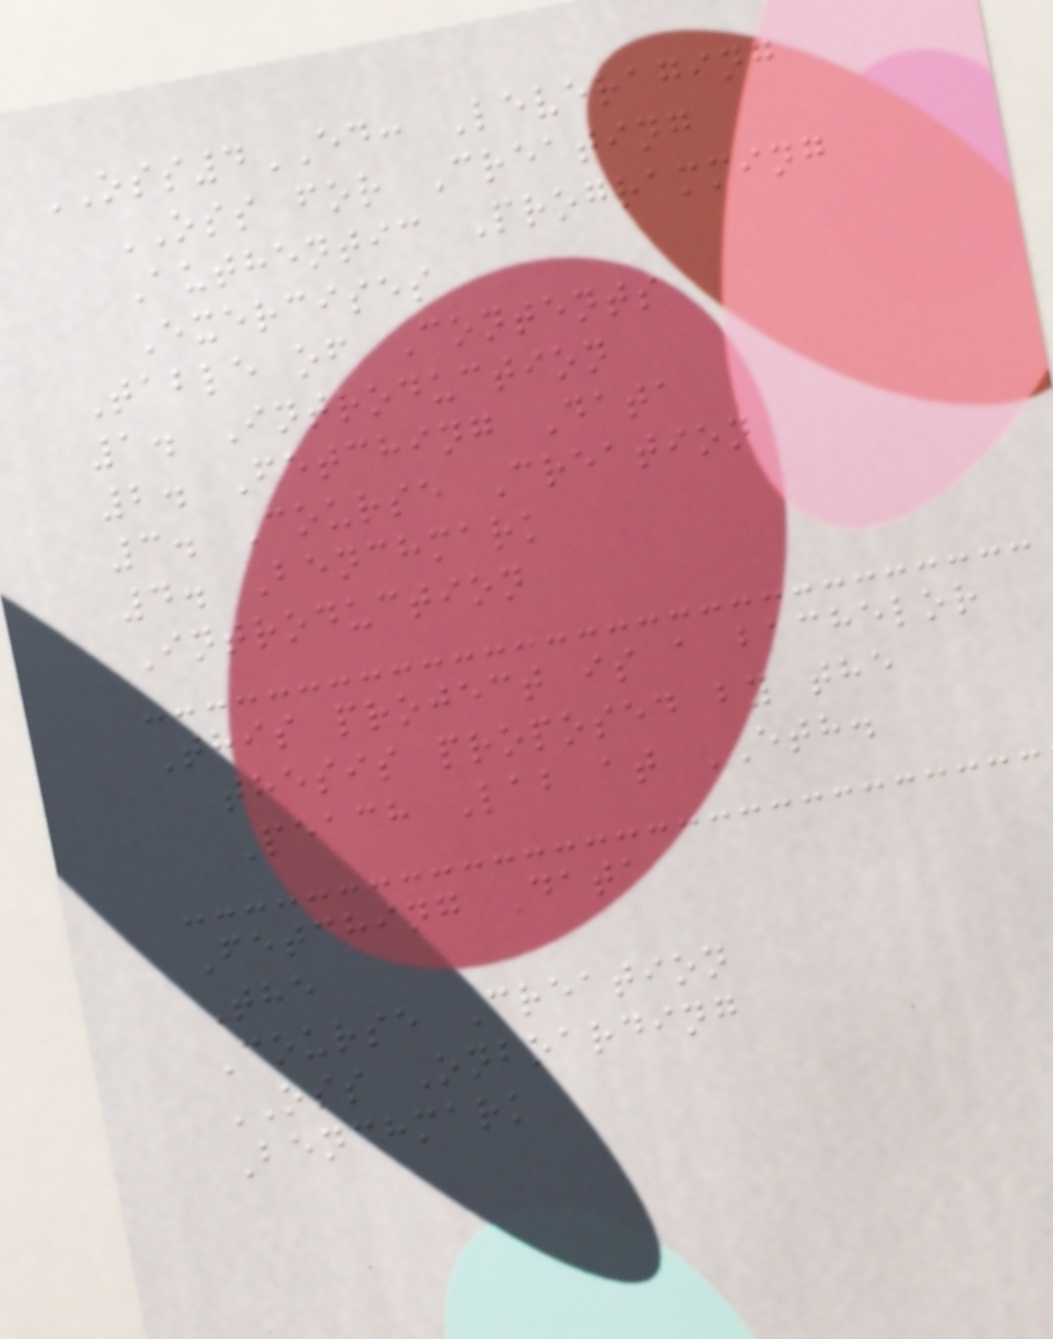OSS4ED: Leveraging
OSS for Creating
Authentic Programming
Exercises
Table of Contents
1. Introduction
2. Fetching Data
3. Course Creation
4. Benchmark
Introduction
This project is a bachelor
thesis proposed by the
Peach Lab at ETH.
Fetching Data
The
Course Creation
OSS Onboarding
Benchmark
